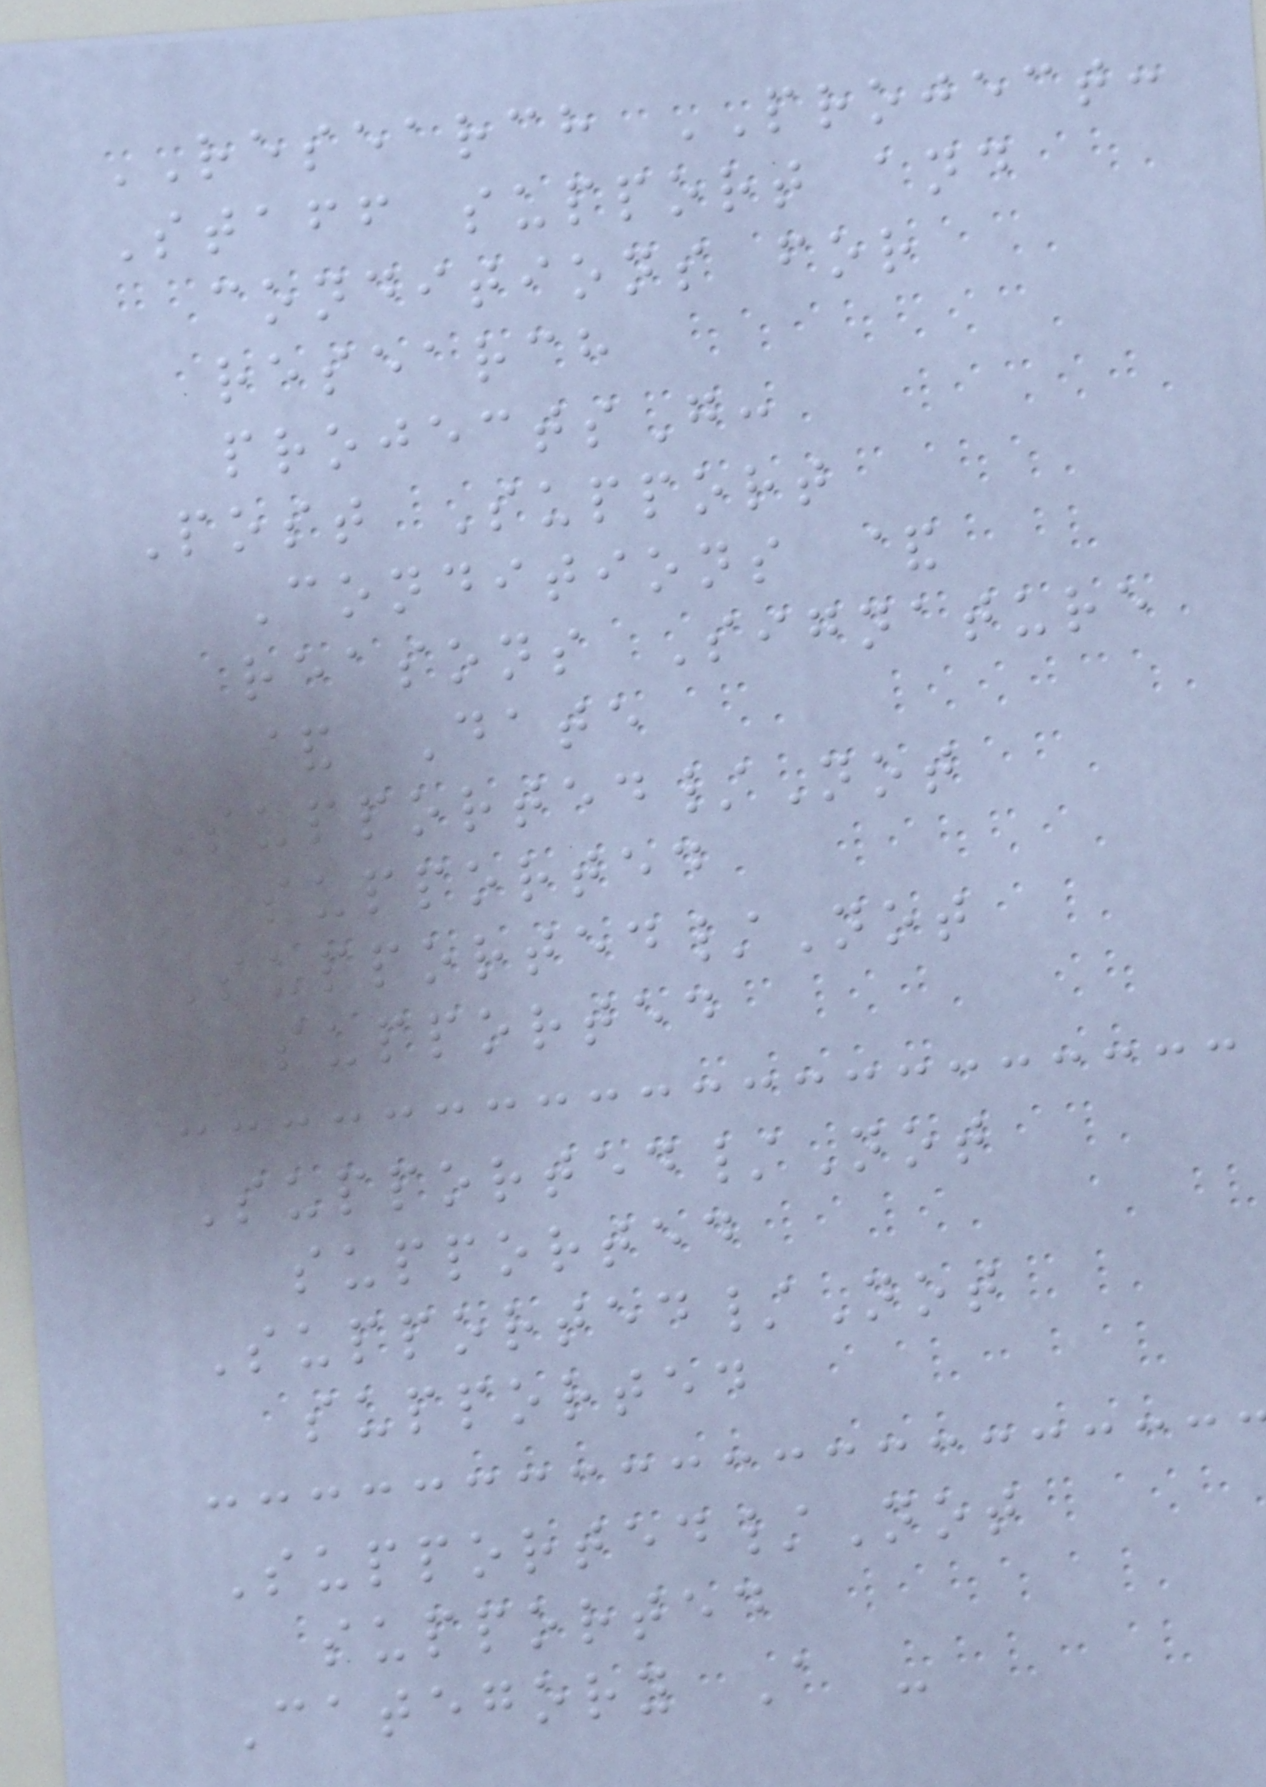RESEARCH PROJECT:
Staff support and
conditions for
research
projectsG:
Post Support
Conditions &
reasons Signature
& Date
Supported/Not
supported
Supported/Not
supported
Supported/Not
supported
Supported/Not
supported
Supported/Not
supported
Category A -
